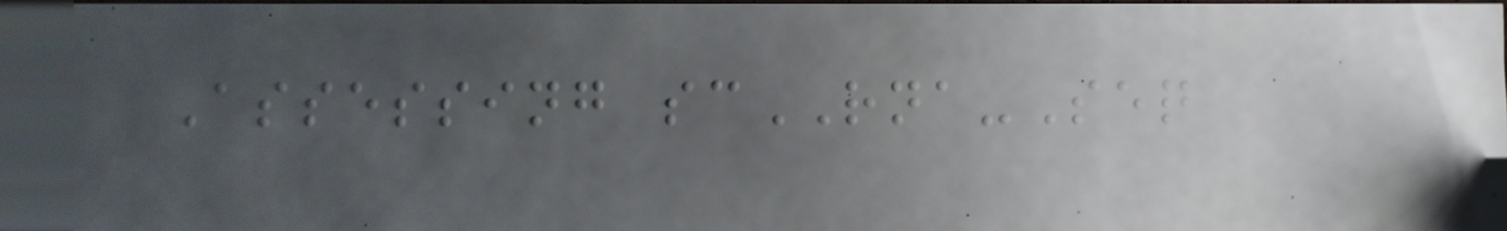Assessing scRNA-Seq
